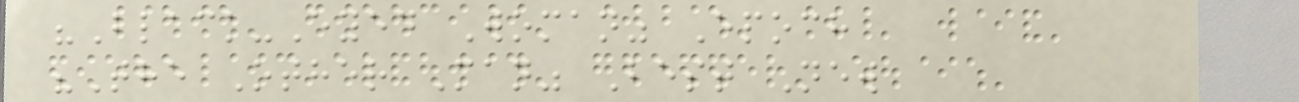"Black-Eyed Woman" Epoch
"The Other Man" Best New
